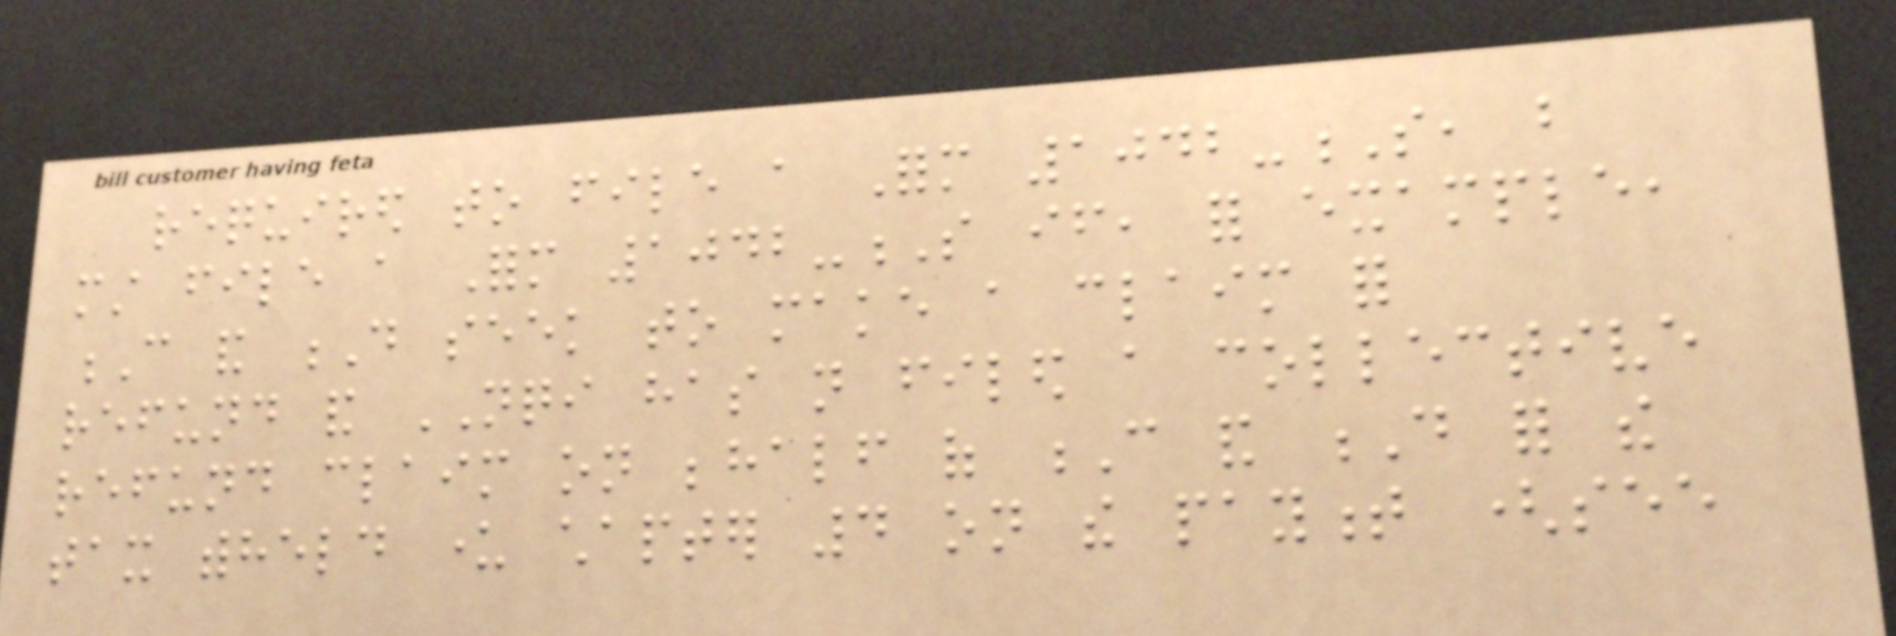required to file a Form 1042-S, but
must file a Form 1042-S if, for example,
C and D seek to make a claim for
refund and NQI has not filed a collective
refund claim on behalf of C and D for the
tax withheld under chapter 4 on the payment (see
